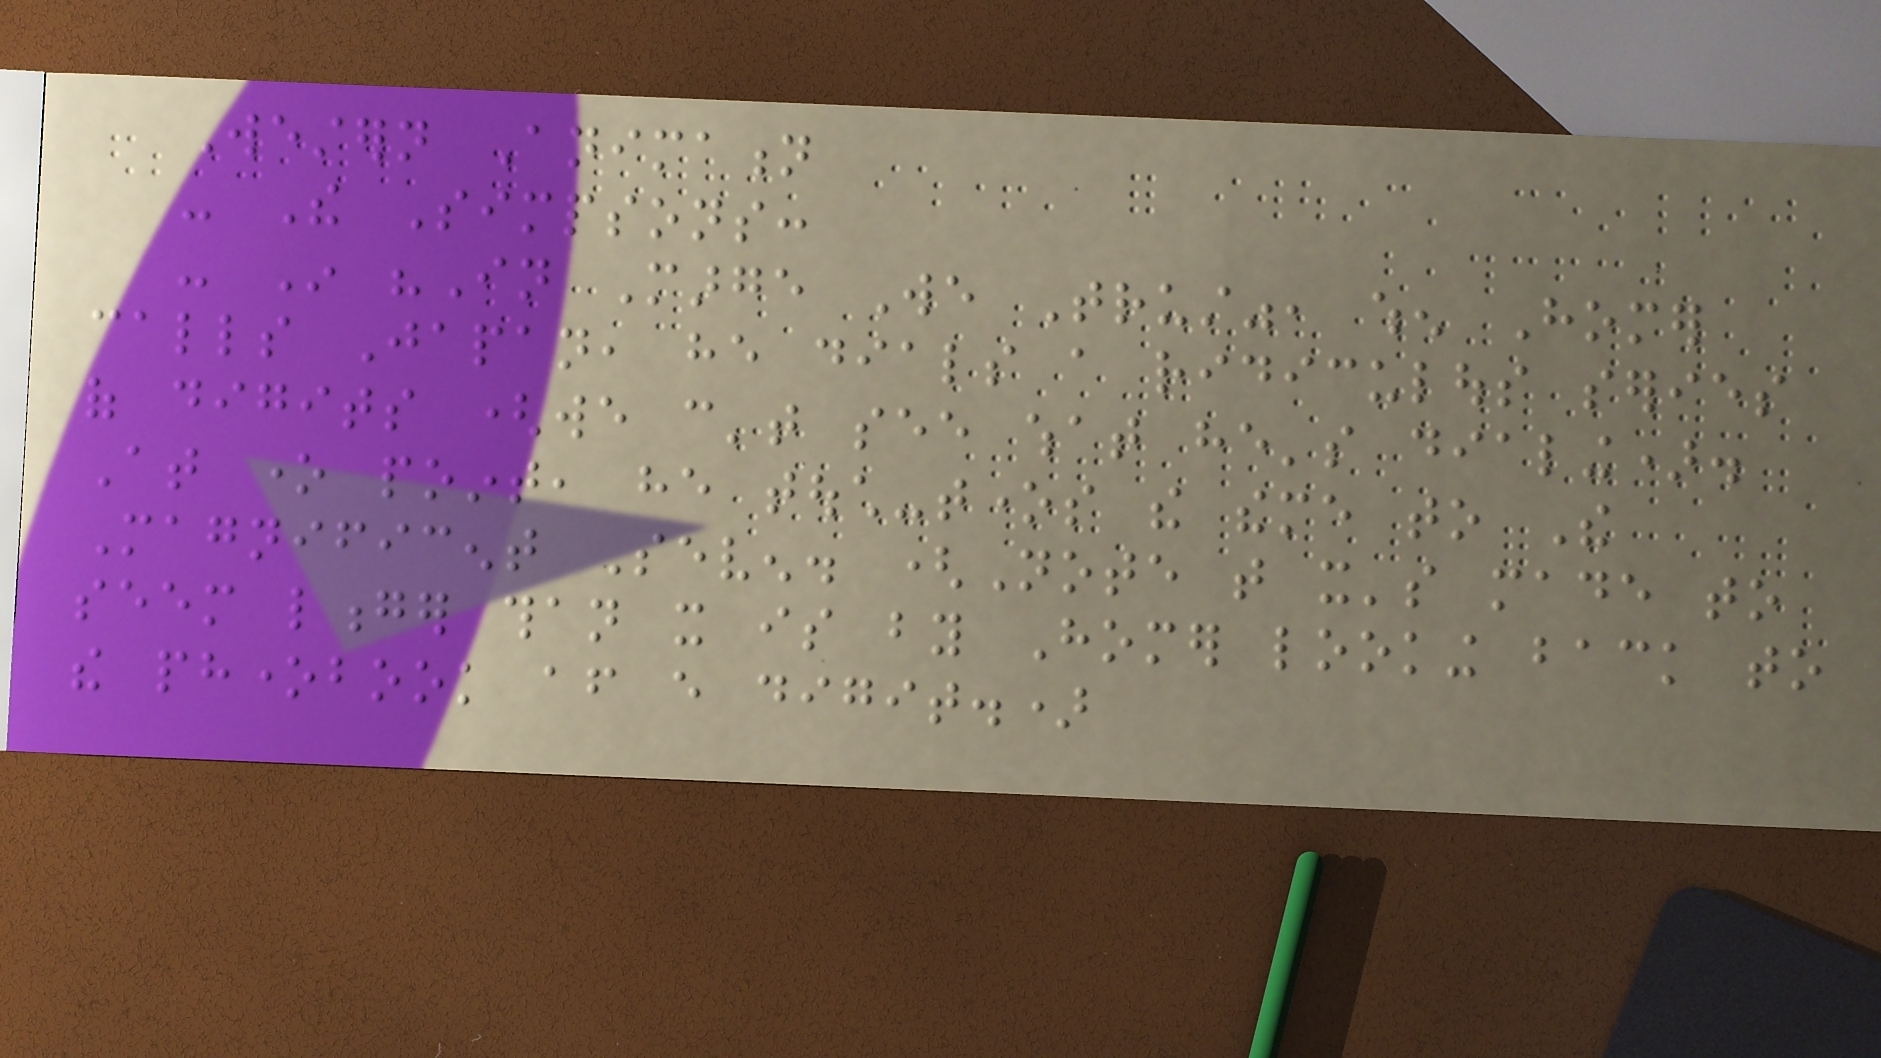Western Animation
- The Simpsons:
- In "In Marge We Trust", when Homer
calls Japan, he dials a ridiculous series
of digits (we can't see what he's dialing).
At one point, he touch-tones the theme to The
Magnificent Seven. (Note that it's made to
seem longer than it is by Homer looking back to
the phonebook after every digit.)
